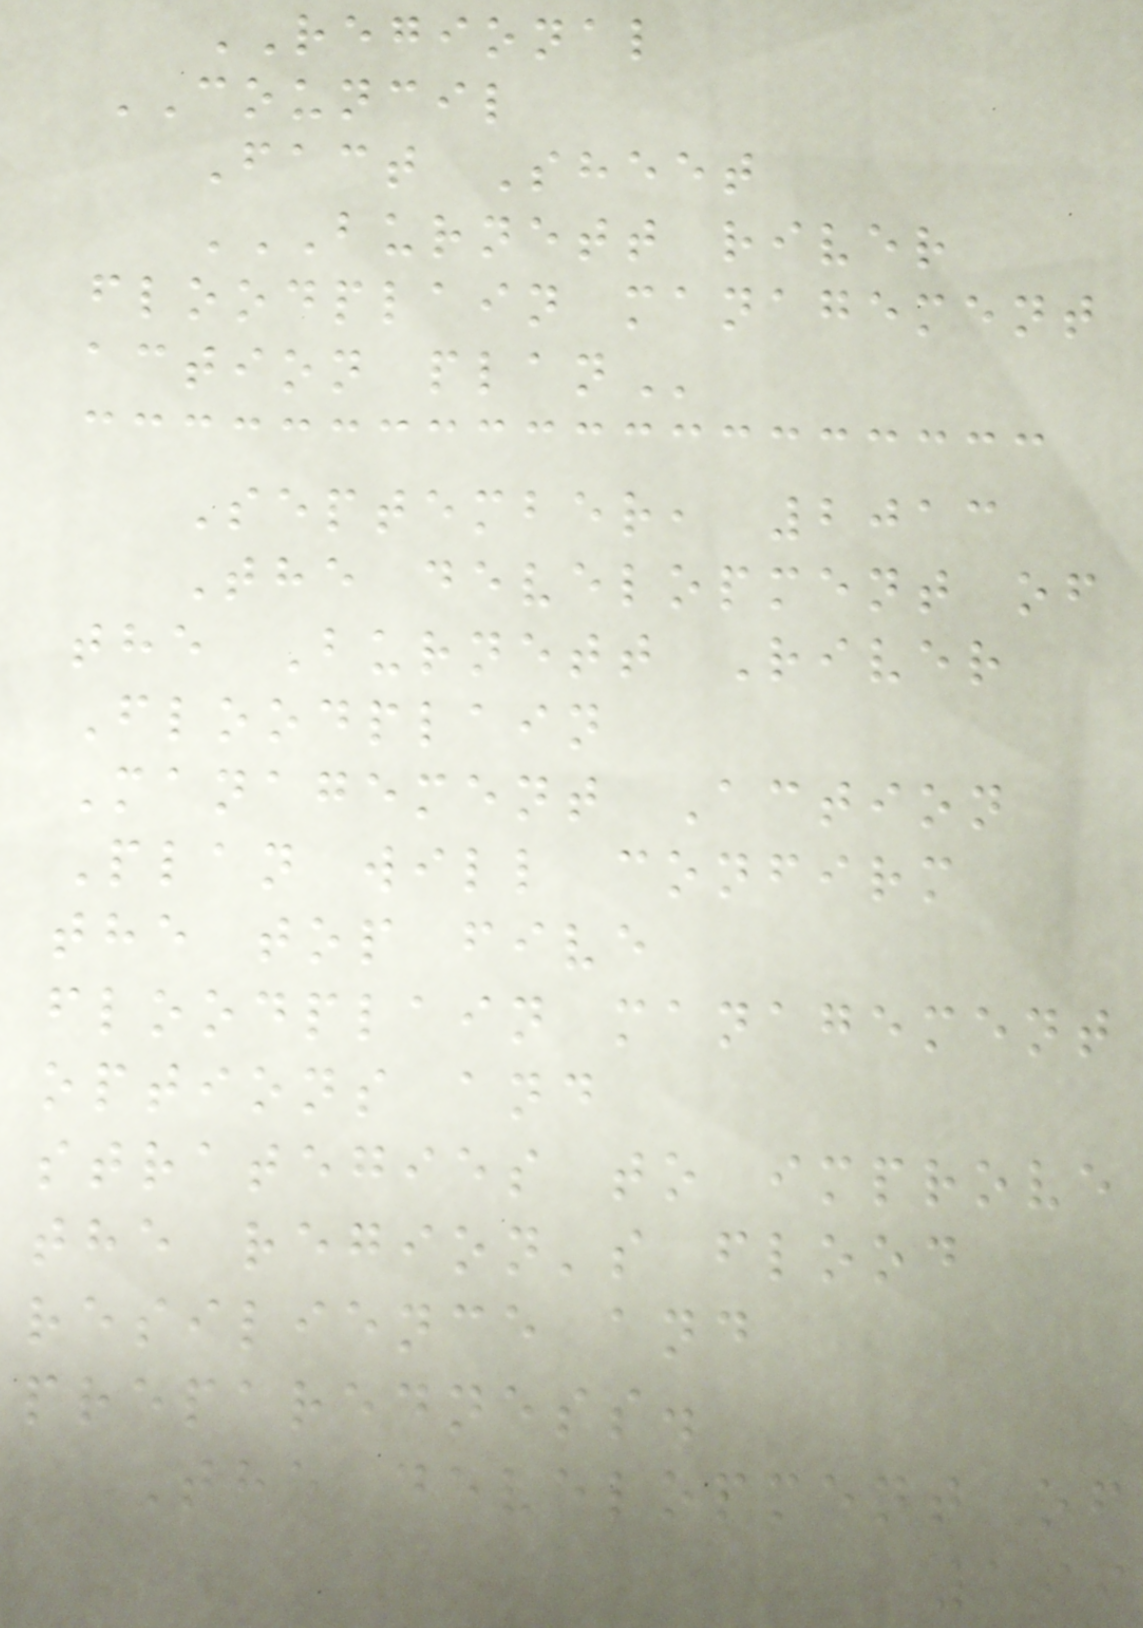REGIONAL
COUNCIL
Fact Sheet
BURNETT RIVER
FLOODPLAIN MANAGEMENT
ACTION PLAN
September, 2013
The development of
the Burnett River
Floodplain
Management Action
Plan will confirm
the top five
floodplain management
options and
strategies to improve
the region's flood
resilience and
preparedness.
The development of
199
